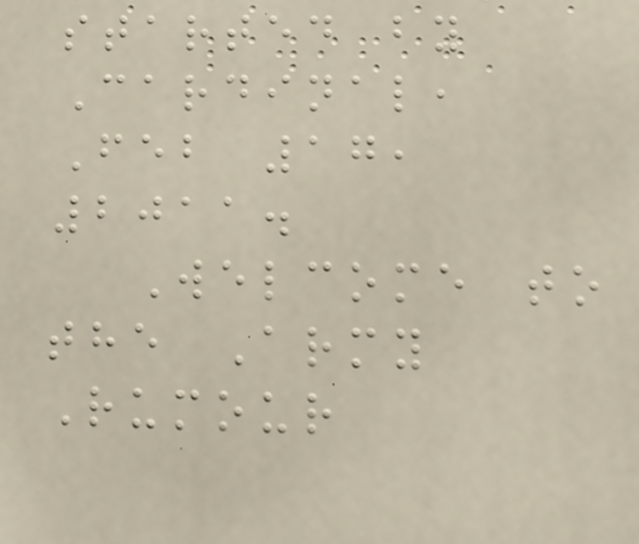started by
Cardinal,
Feb 17,
2011.
Welcome to
the Army
Rumour
